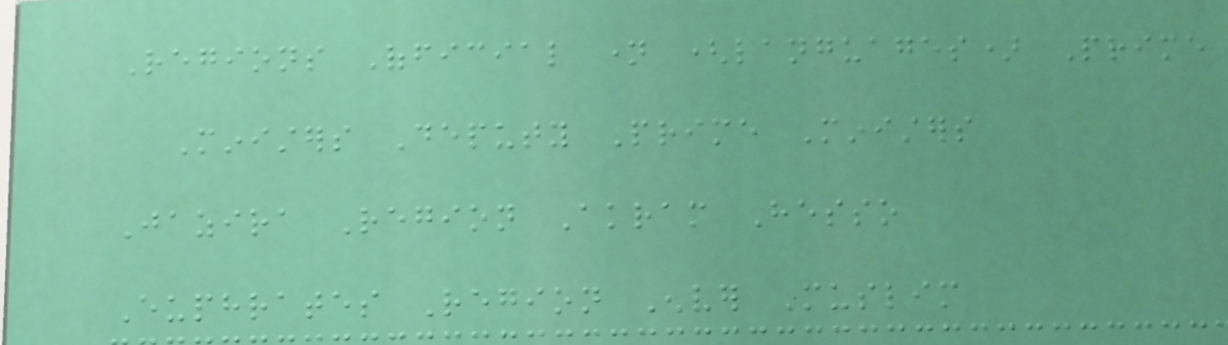Regions Official name (languages) Prime
Ministers Deputy Prime Ministers
Jazira Region Akram Hesso
Euphrates Region Enver Muslim
